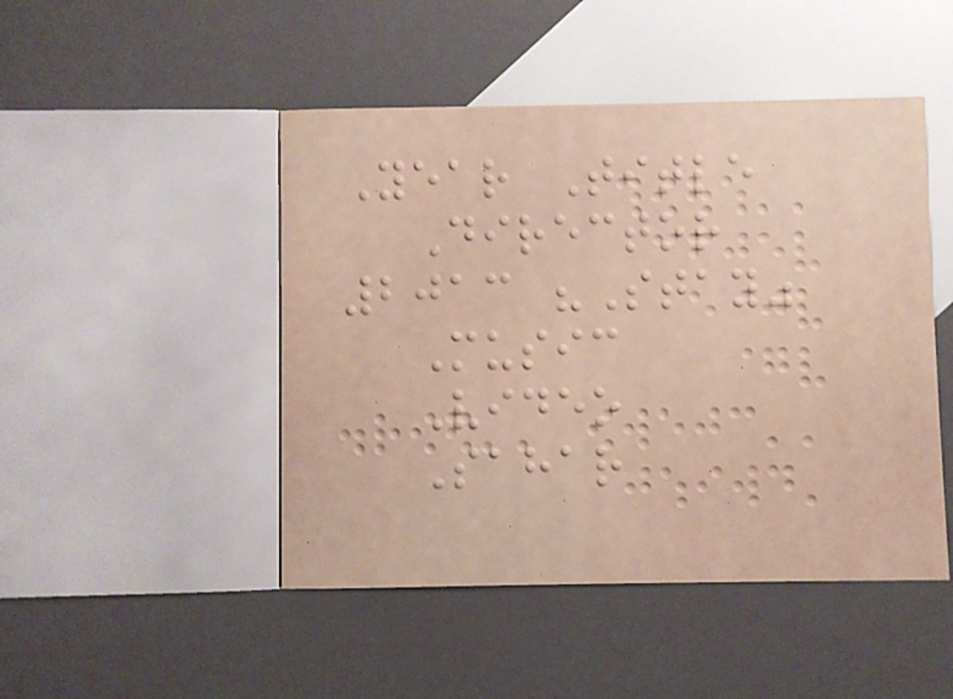Year Title
Director
2013 "Stay"
Music
Video
Sahar
